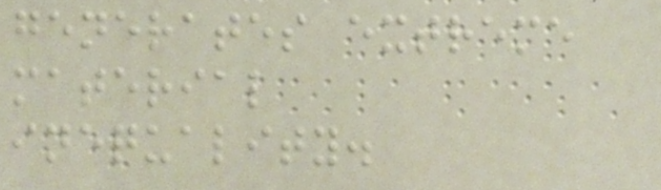generates extreme
material
inequality.
